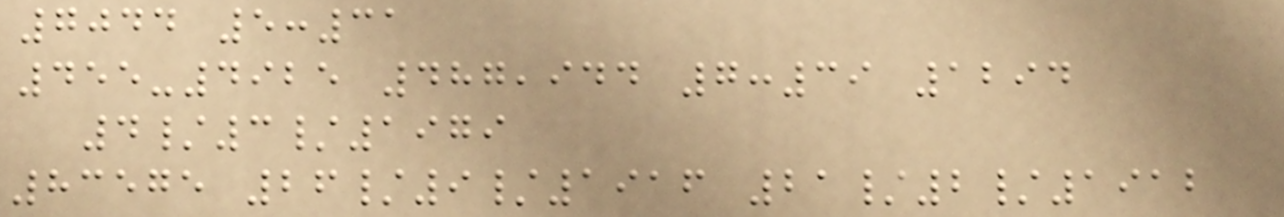7044 5:31
455-4925 487,944 7:39 1294
4/3/1979
83575 26/9/1916 21/2/1912
